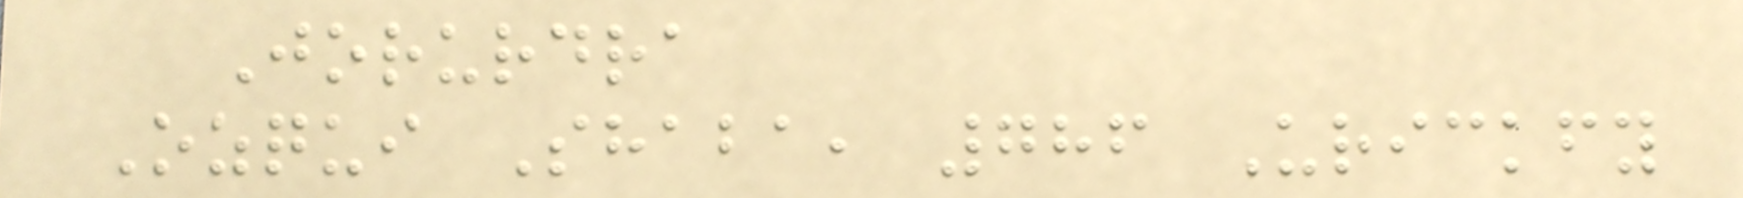Jorurdra
Ozqui Shaba, 786 Urickfy
